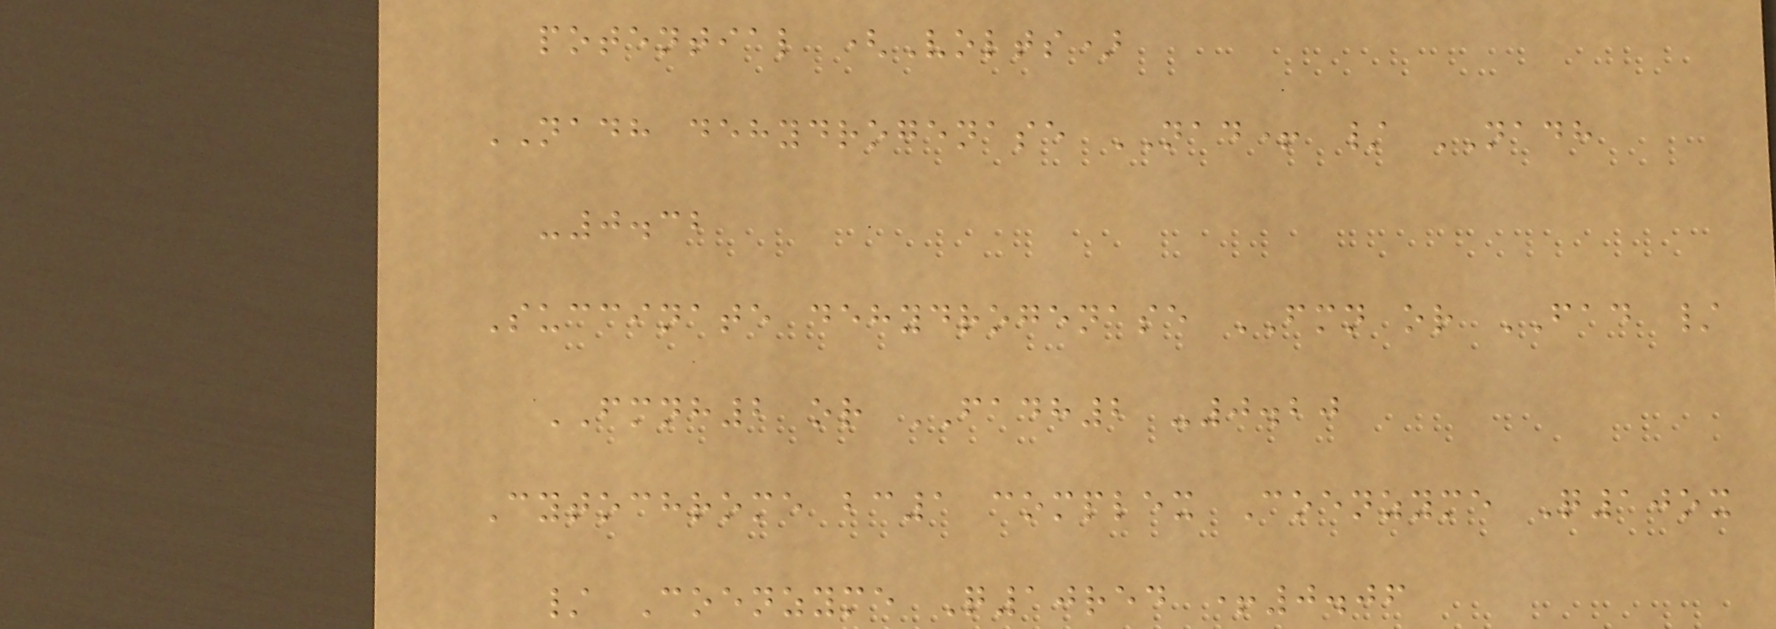potential (Volts)
NADH dehydrogenase NAD+ / NADH
-0.32
Succinate dehydrogenase FMN or FAD /
FMNH2 or FADH2 -0.20
Cytochrome bc1 complex Coenzyme Q10ox
/ Coenzyme Q10red +0.06
